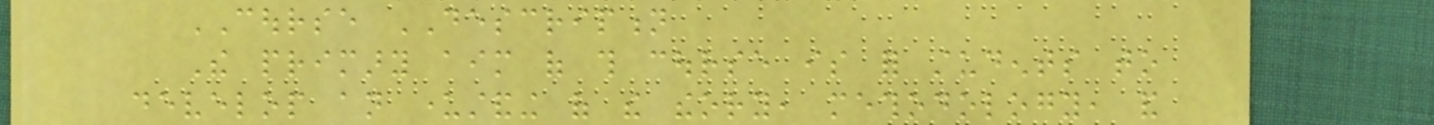COURSE DESCRIPTION
The primary aim of this course is for students to
develop an understanding of the theory, methodology, and
